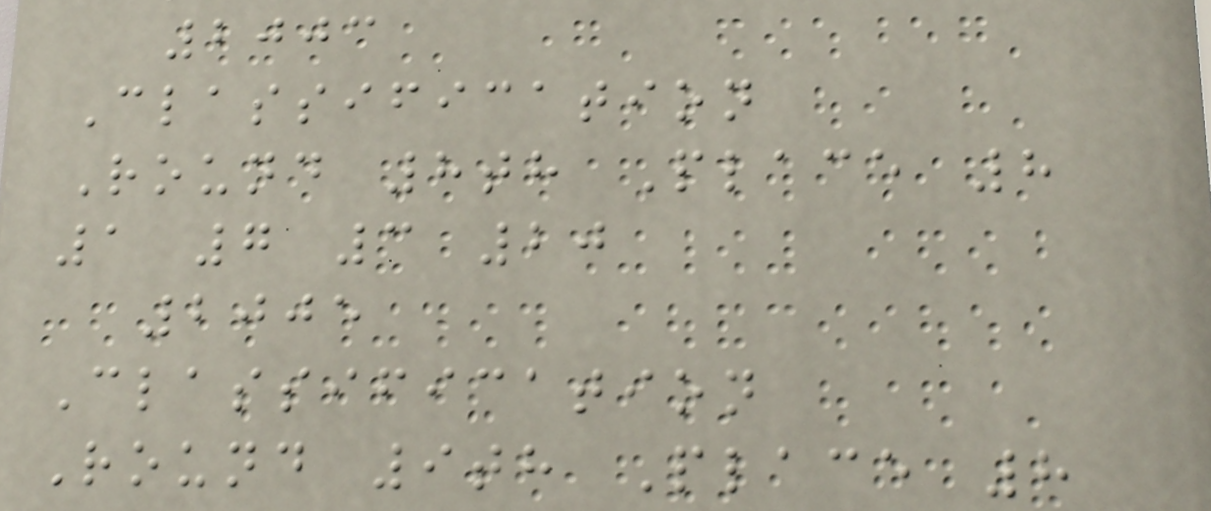2003
Classification
Round 8th Place 8
1 7 3 20
2005
Classification
Round 9th Place 8
